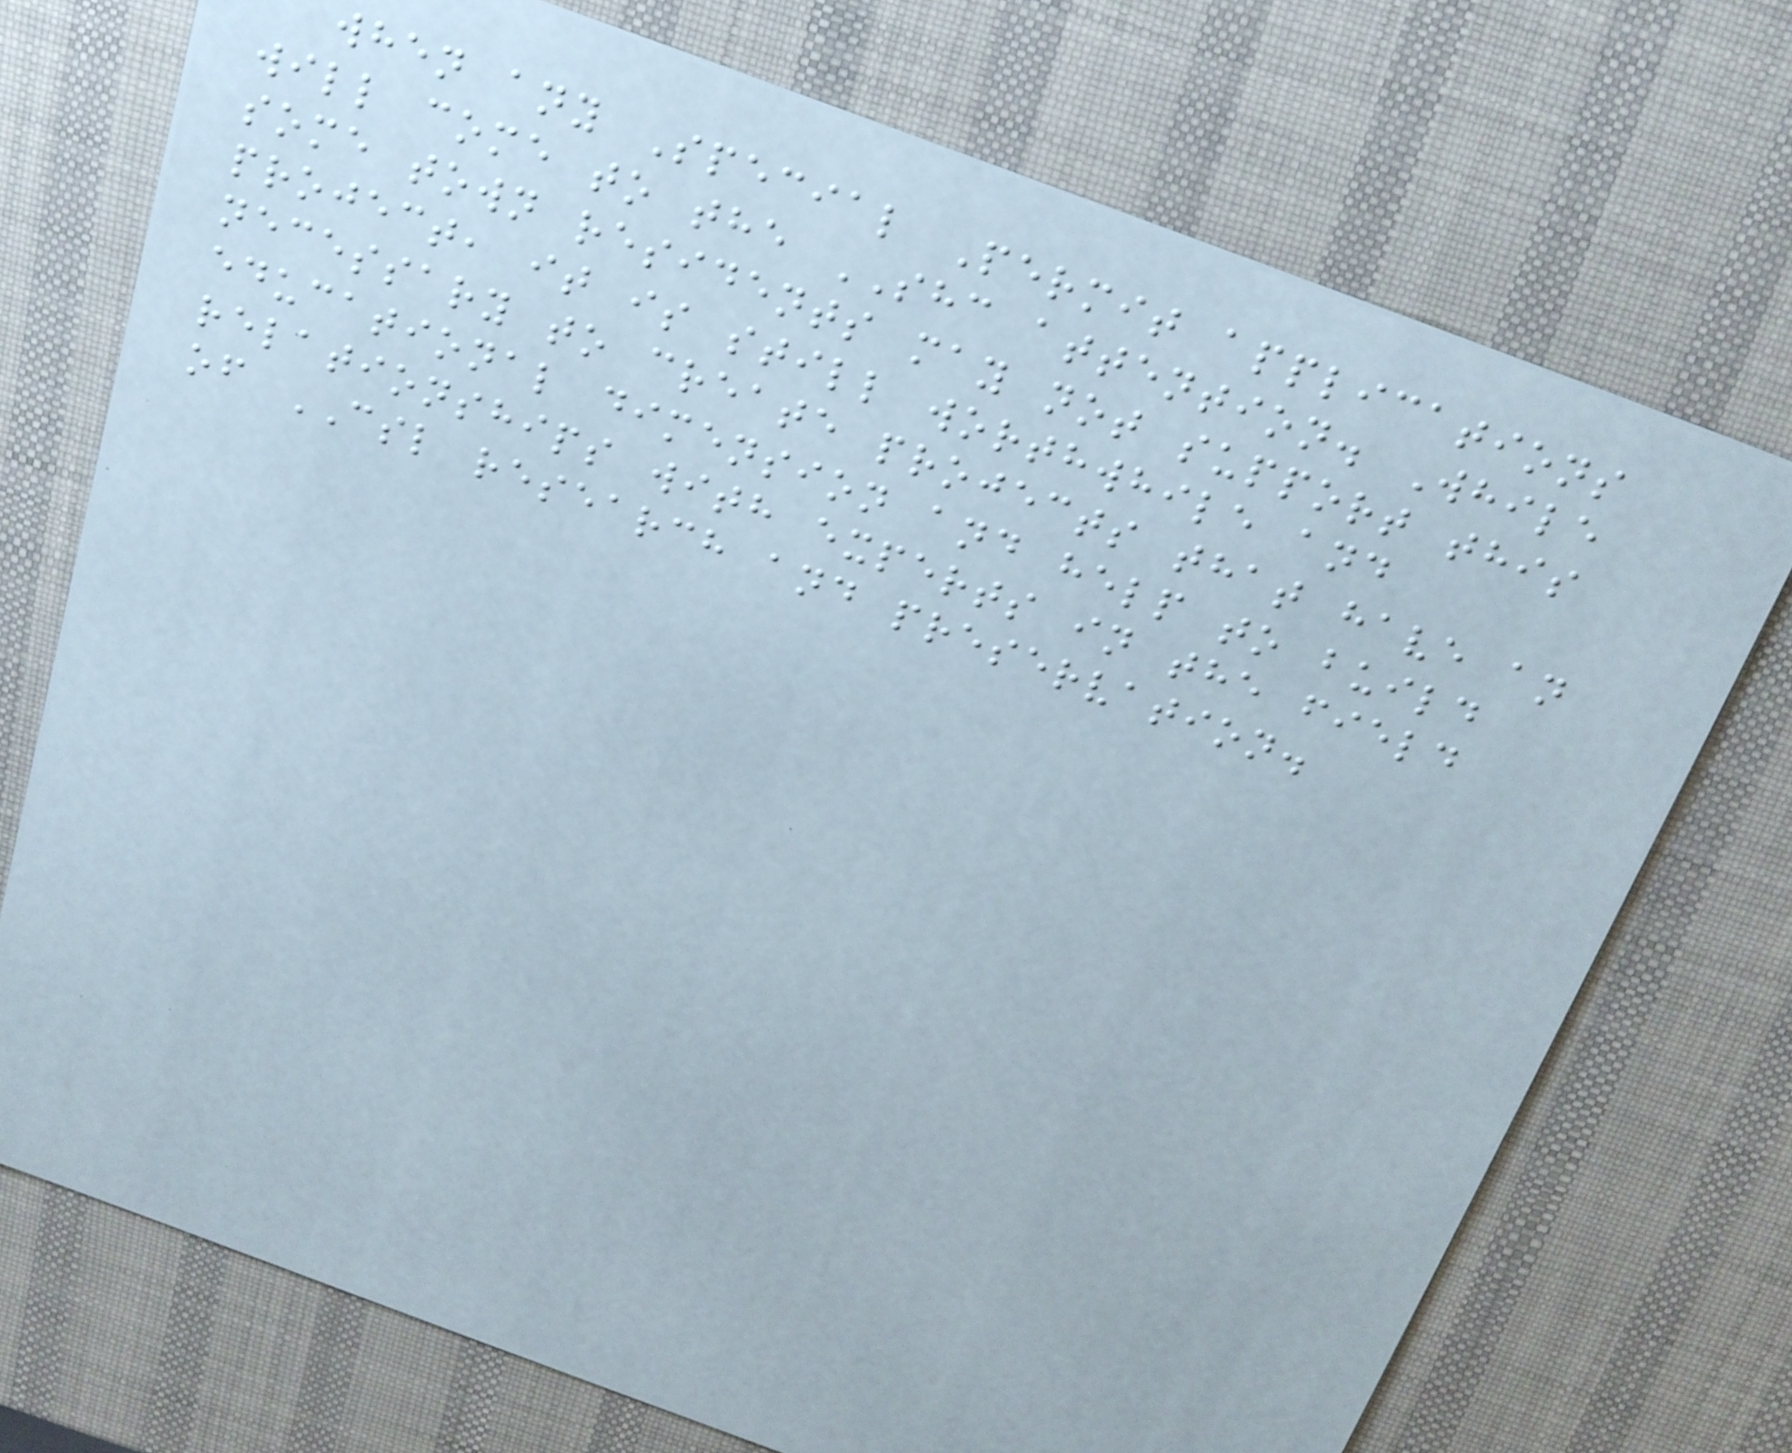when any Special Permit applications
will come to the SHC attention. While
some town residents may not support this
project, it is still worthwhile and
necessary to create projects that have an
educational dimension and help to build
relationships with experts in the field
of CSL research and preservation.
